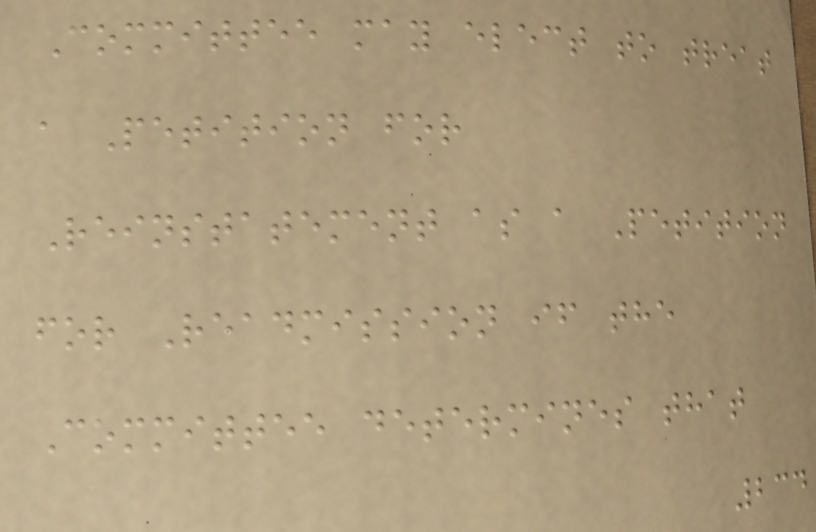Committee may elect to treat
a Petition for
Reinstatement as a Petition
for Readmission if the
Committee determines that
234
